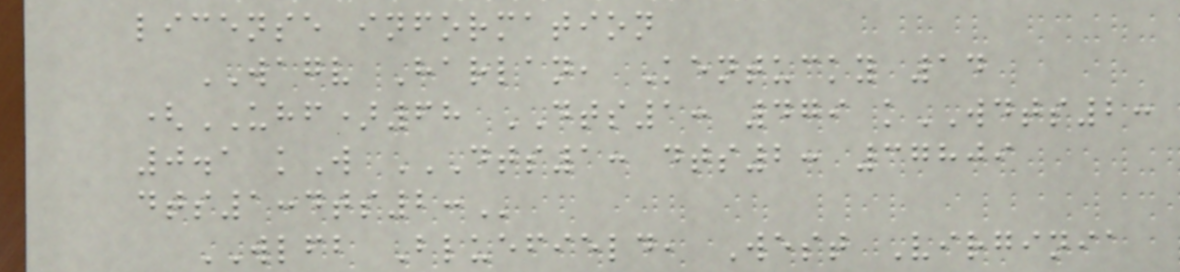license information
WAGV Harlan, Kentucky 14
(UHF)68 DTS1: 479 kWDTS2:
0.1 kW DTS1: DTS2: 37809
DTS1:DTS2:
WLFB Bluefield, West Virginia
